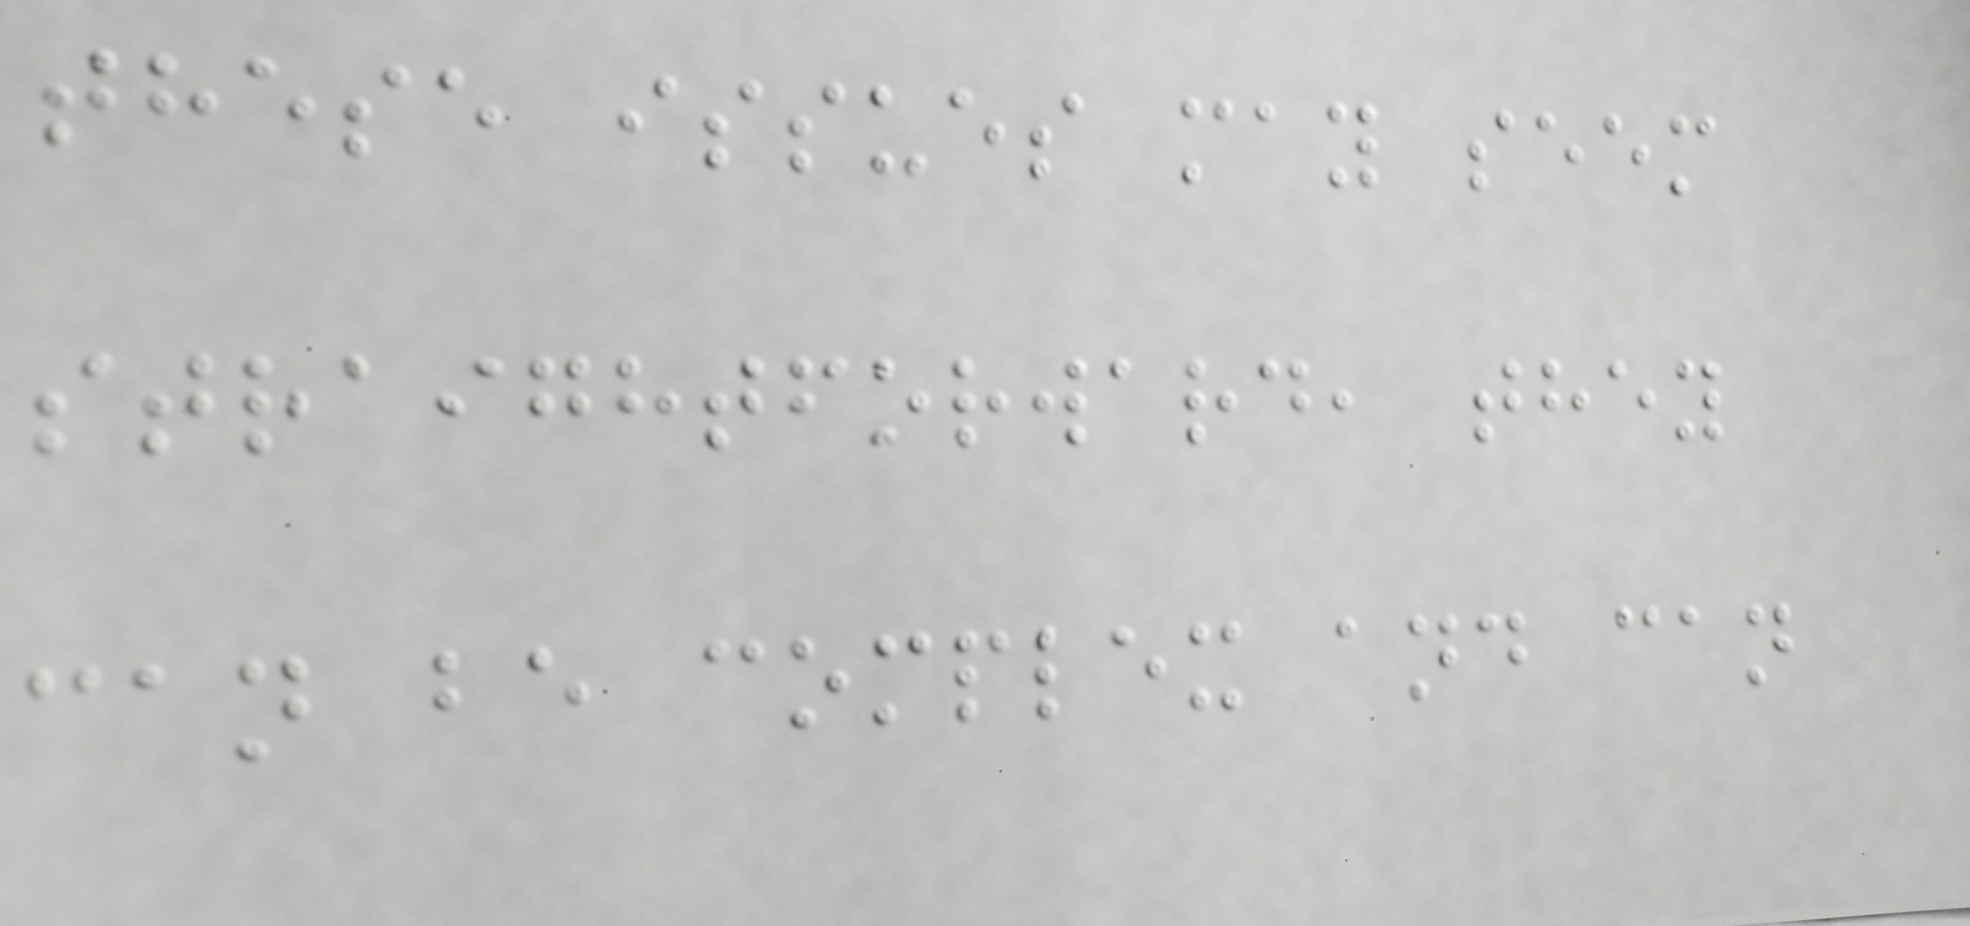these issues may seem
straightforward, they
can be complex and can
